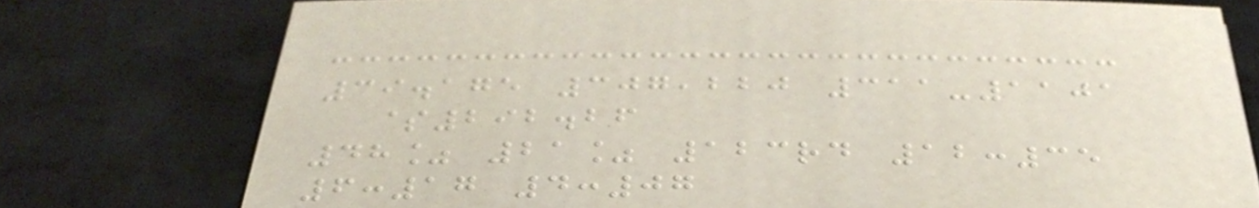39.175 307,220 311-1101
$292.26
48% 21% 123rd 12:35
6:17 4:07
